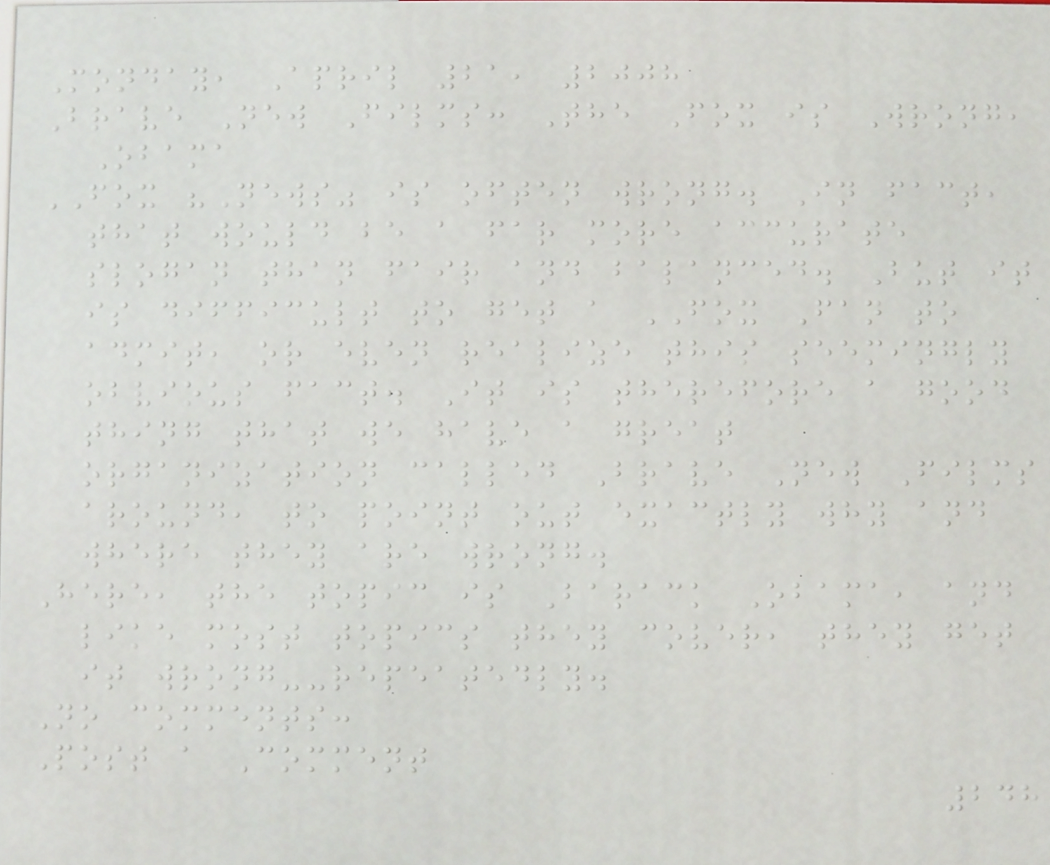Monday, April 21, 2008
Brave New Films: The Fox is Wrong,
Obama
FOX "News" is often wrong. In fact,
that would be a far more accurate
slogan than fair and balanced. But it
is difficult to get a FOX Fan to
admit, or even realize this seemingly
obvious fact. It is therefore a good
thing that we have a great
organization called Brave New Films
around, to point out exactly why and
where they are wrong.
Here, the topic is Barack Obama, and
like most topics they cover, they get
it wrong--repeatedly.
No comments:
Post a Comment
248
